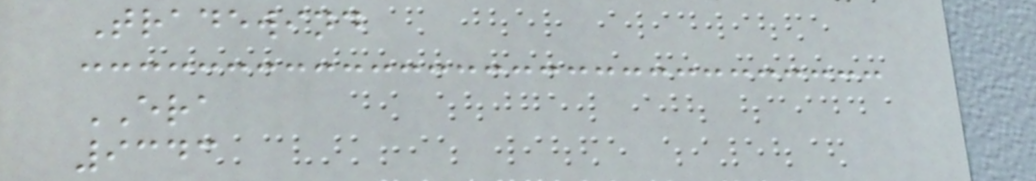Tradewind
ERA
9343
